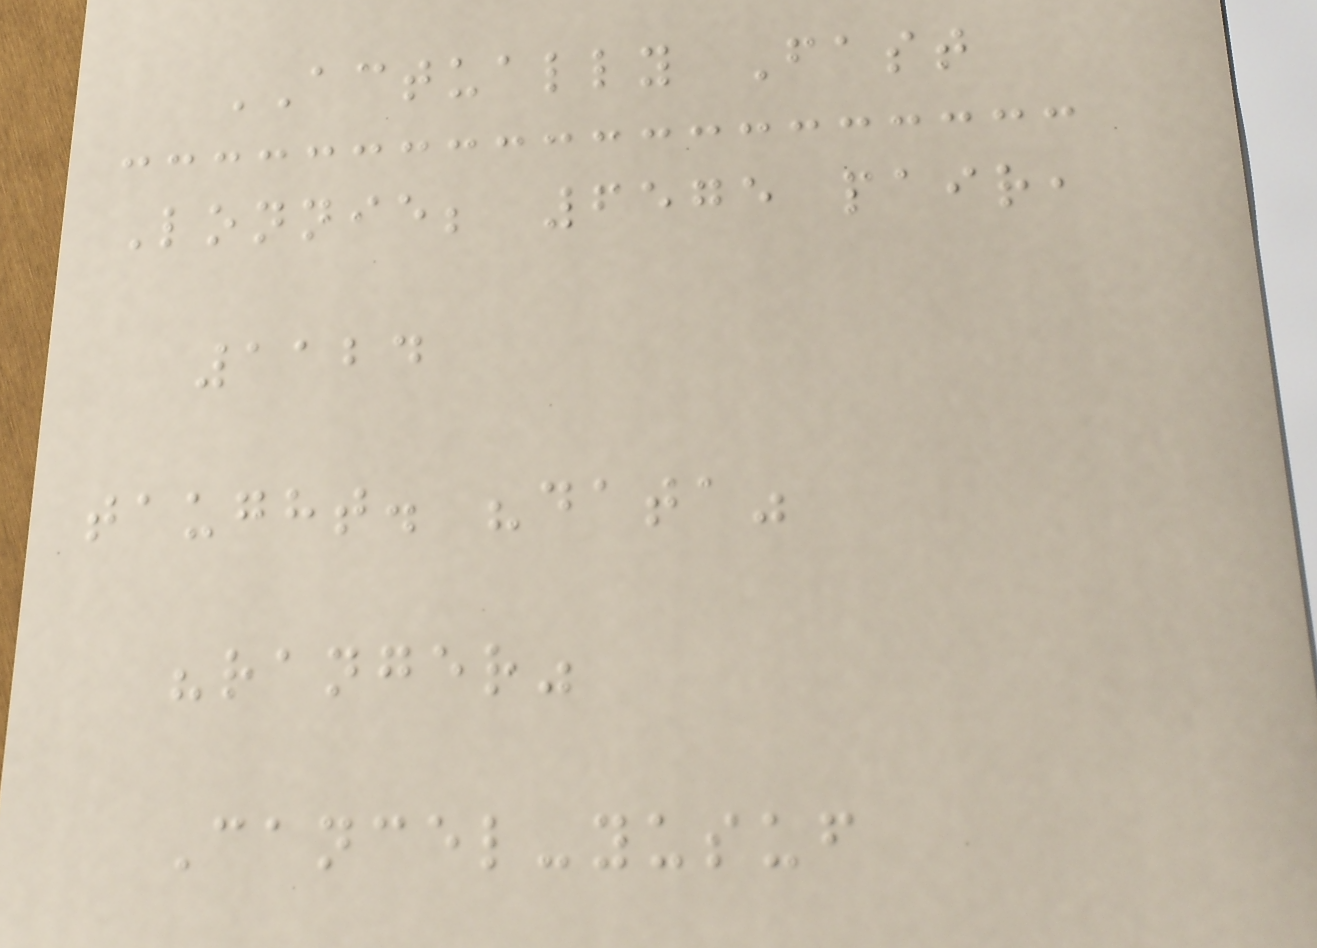ACTUALLY Fast
Lonnie; 6575 pair,
1124
taught. "data"
"ranger"
Cancel-yusuf
